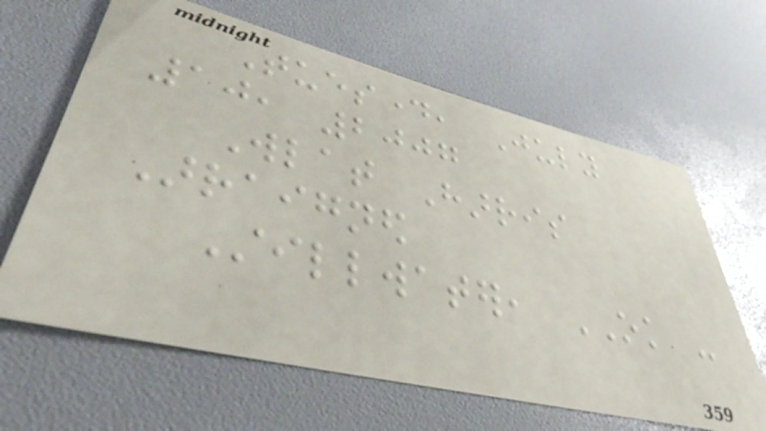Tuesday, July
10, 2007
Wlat Harris
Arraigned
Stillwater, OK -
